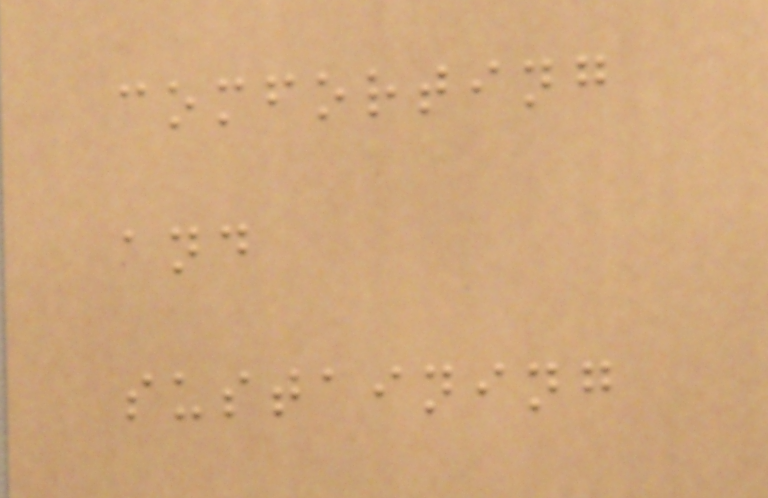comforting
and
sustaining
